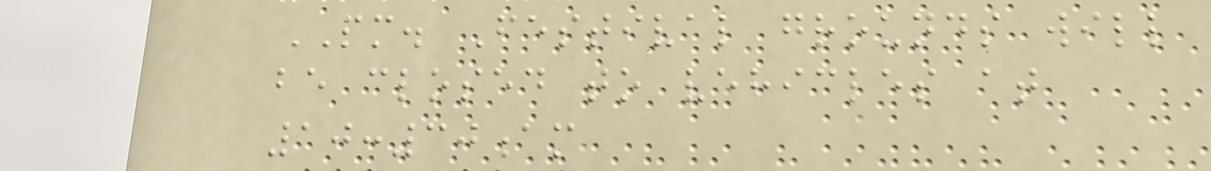PM. Festival grounds will
be closed to vehicles at
10:30am
